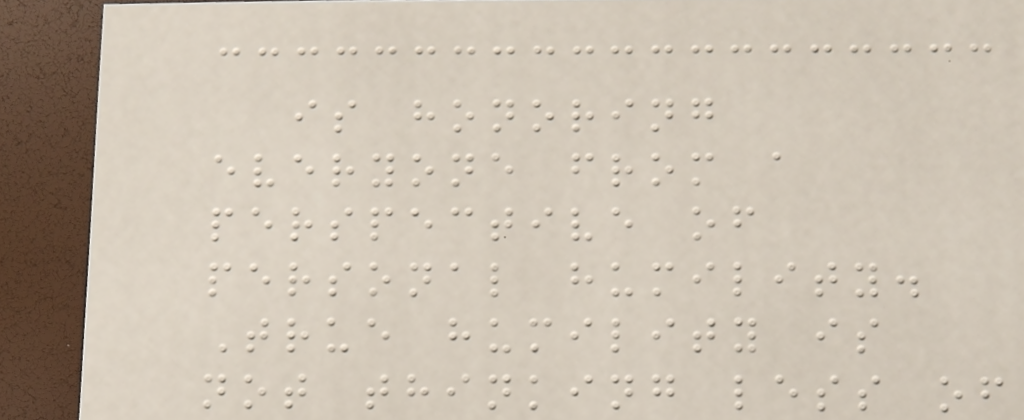is honoring
everyone from a
perspective of
personal humility.
True humility is
not thinking less of
